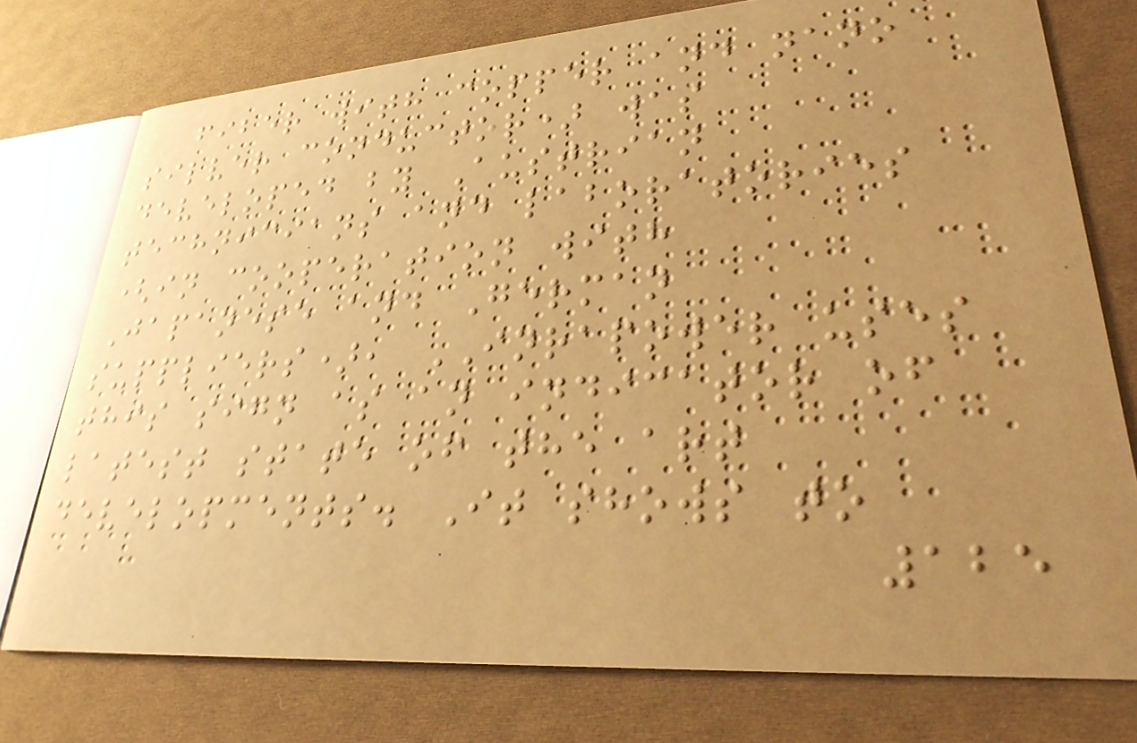fiber with copper and nano
silver conductor) was
developed by Austrian
technicians and laboratories
(in cooperation with
Japanese and German
suppliers), INRAPOWER uses
this sign as an indicator of
latest state of the art
developments. It shows to
125
